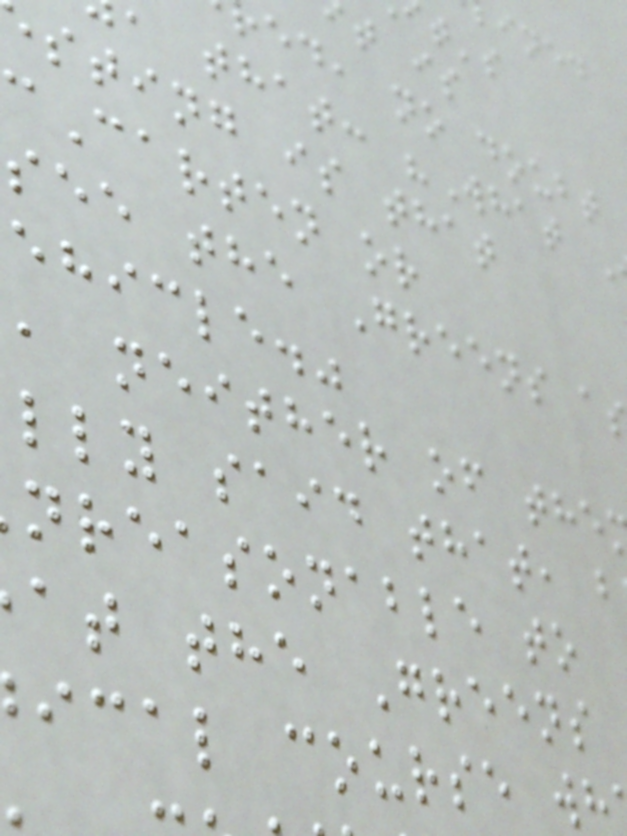ed, no doubt
that: "What
sting is that
cCarten or
see the Greens a
ehicle."
, neither of the
lly said that, b
nreasonable to
at the Greens
ical course wh
